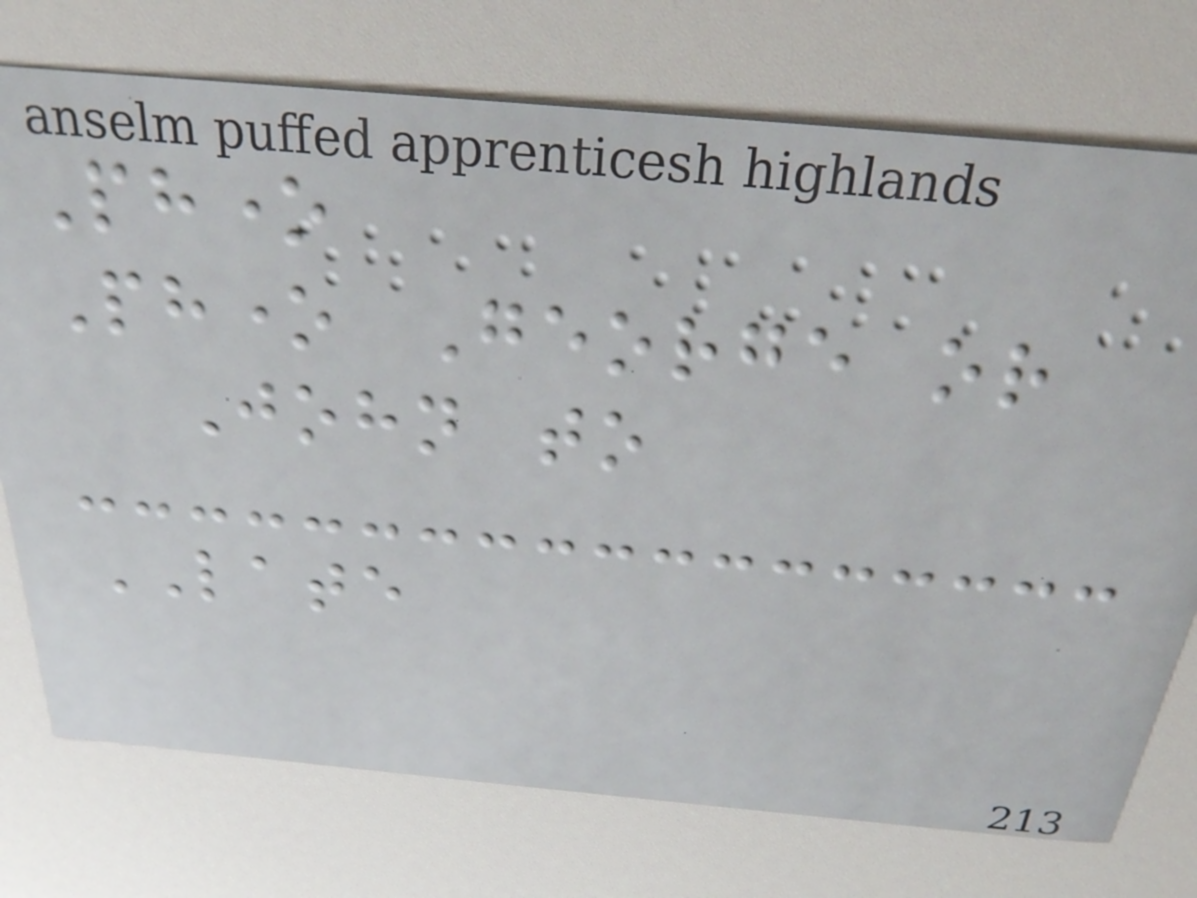Phone
Phone George or
John to
LATE
